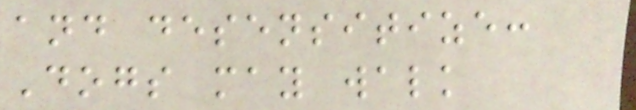and desensitize:
Dogs may walk
